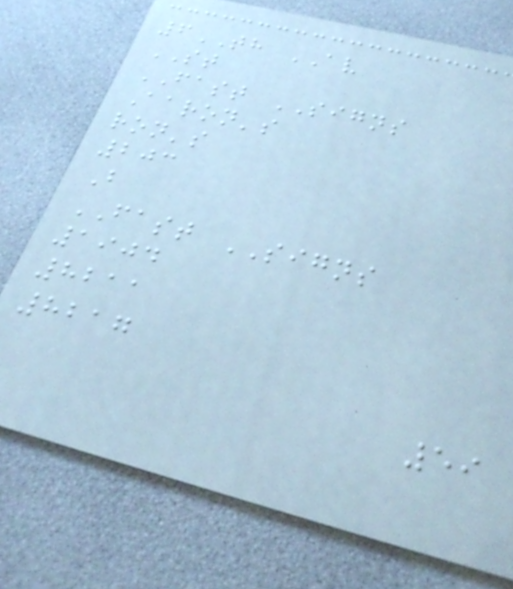6TH AV
ST
FAST SIGNS
Aaron's
ron's
203
B
FAST SIGNS
1904
8211
8217
59
